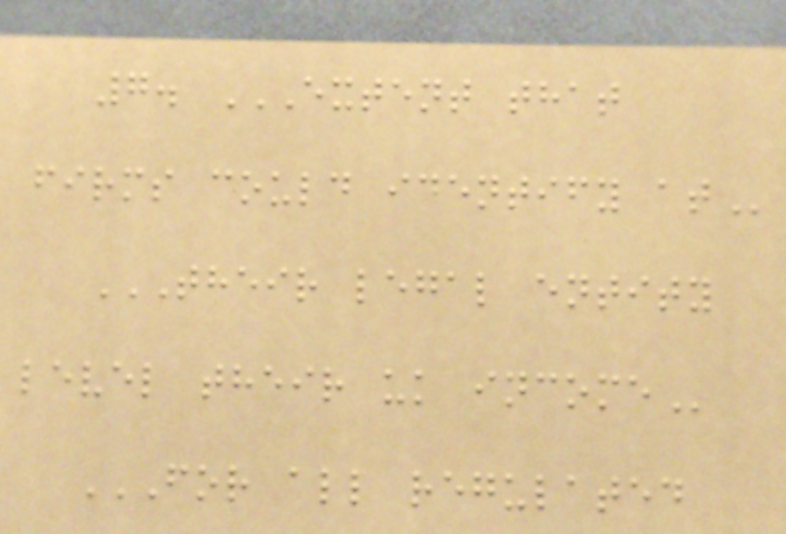7. EXTENT THAT
FIRMS COULD IDENTIFY AT
THEIR LEGAL ENTITY
LEVEL THEIR UK INCOME
FOR ALL REGULATED
